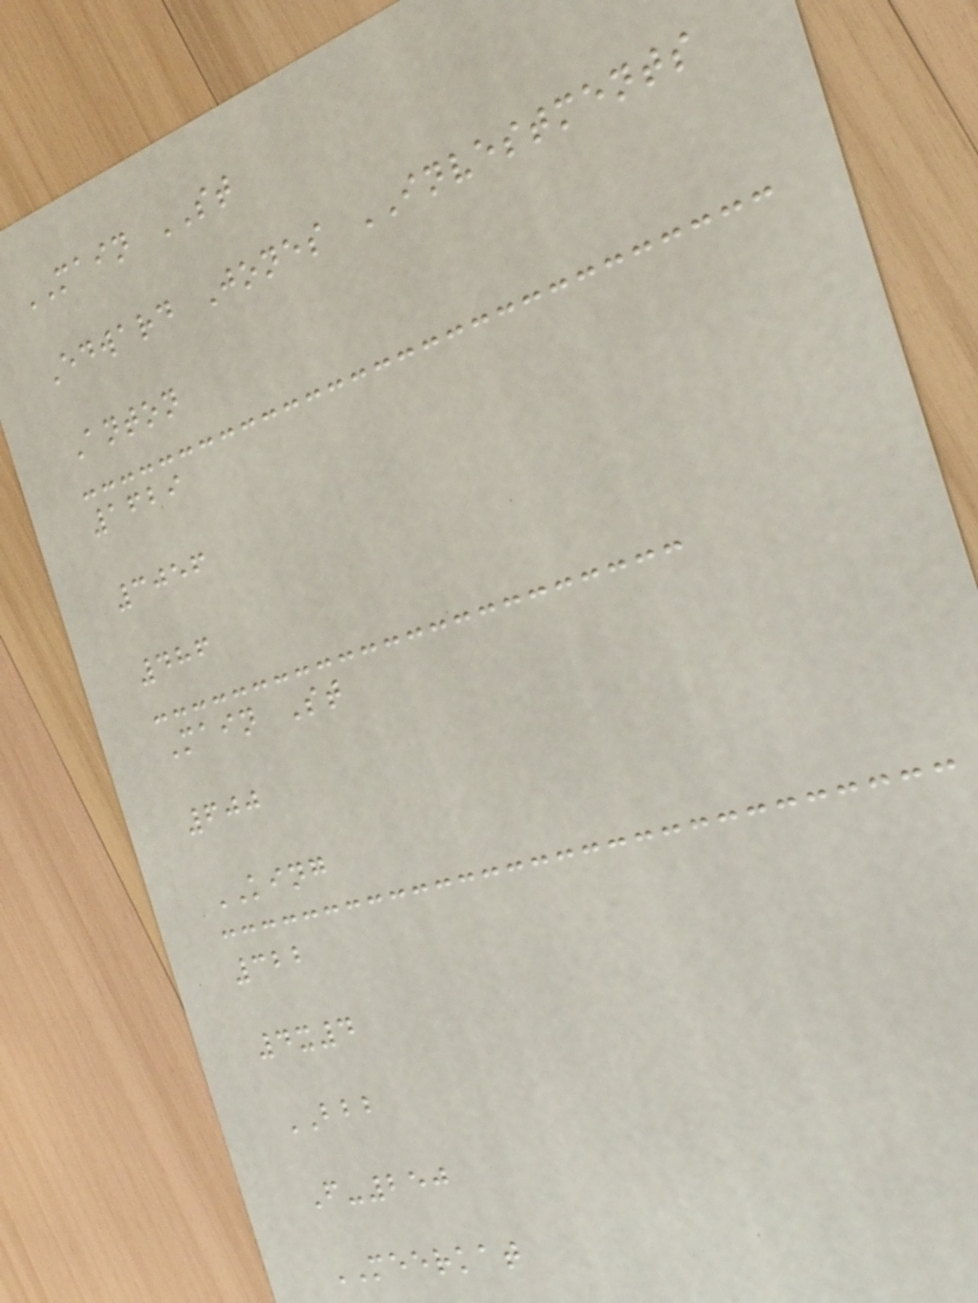MAIN ST
Edward Jones INVESTMENTS
Anton
1629
3056
486
Main St
600
KING
322
4x4
BBB
F-250
MEERKAT
